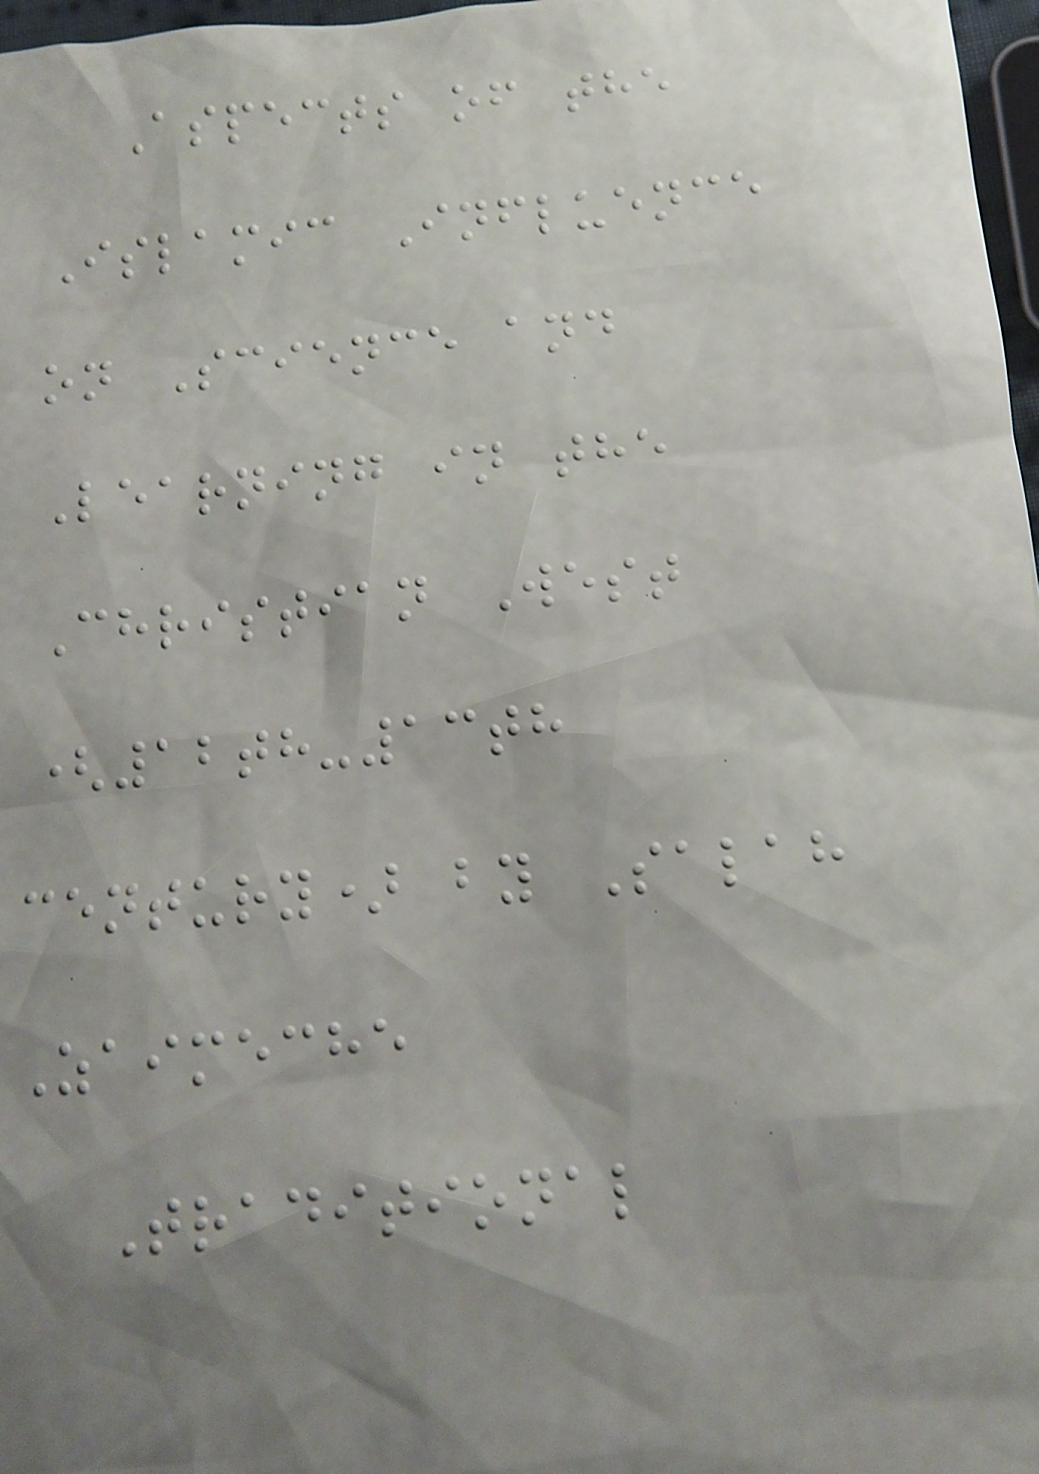Aspects of the
Islamic Influence
on Science and
Learning in the
Christian West
(12th-13th
century) by Salah
Zaimeche
Traditional
